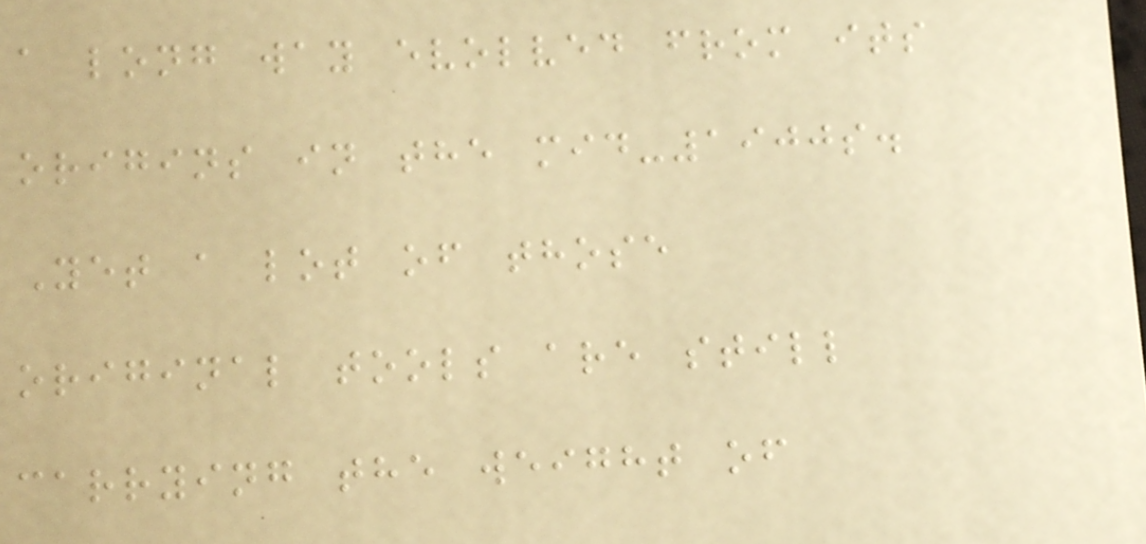a long way evolved from its
origins in the mid-1900s.
Yet a lot of those
original tools are still
carrying the weight of
